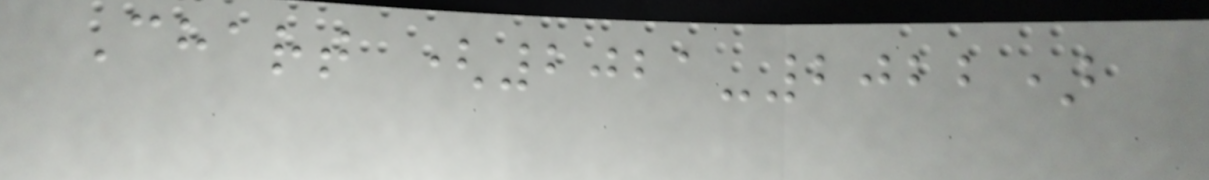Chart (2021-2022)
